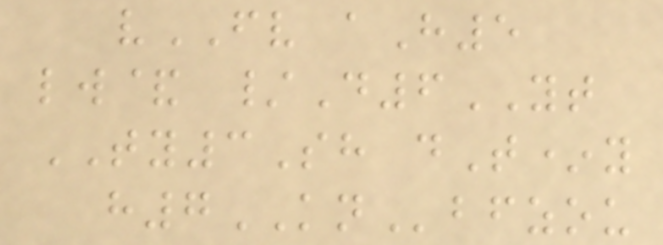vFV aH5
lw& /D6YT
TY3Sh dT*y
h7KNbfzou
